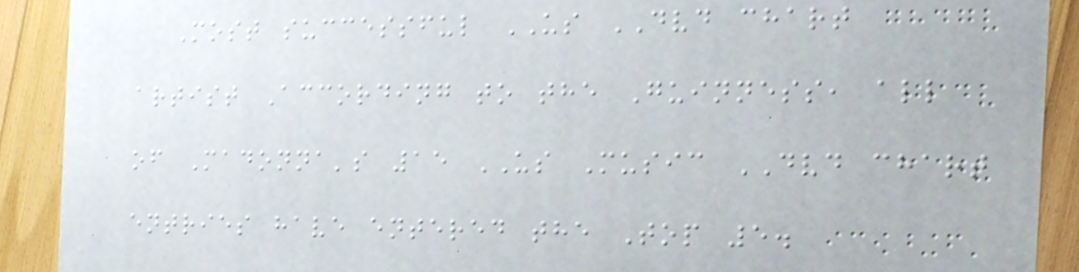Most successful US DVD chart
artist According to the Guinness, all
of Madonna's 15 US Music DVD chart
entries have entered the Top 5.
